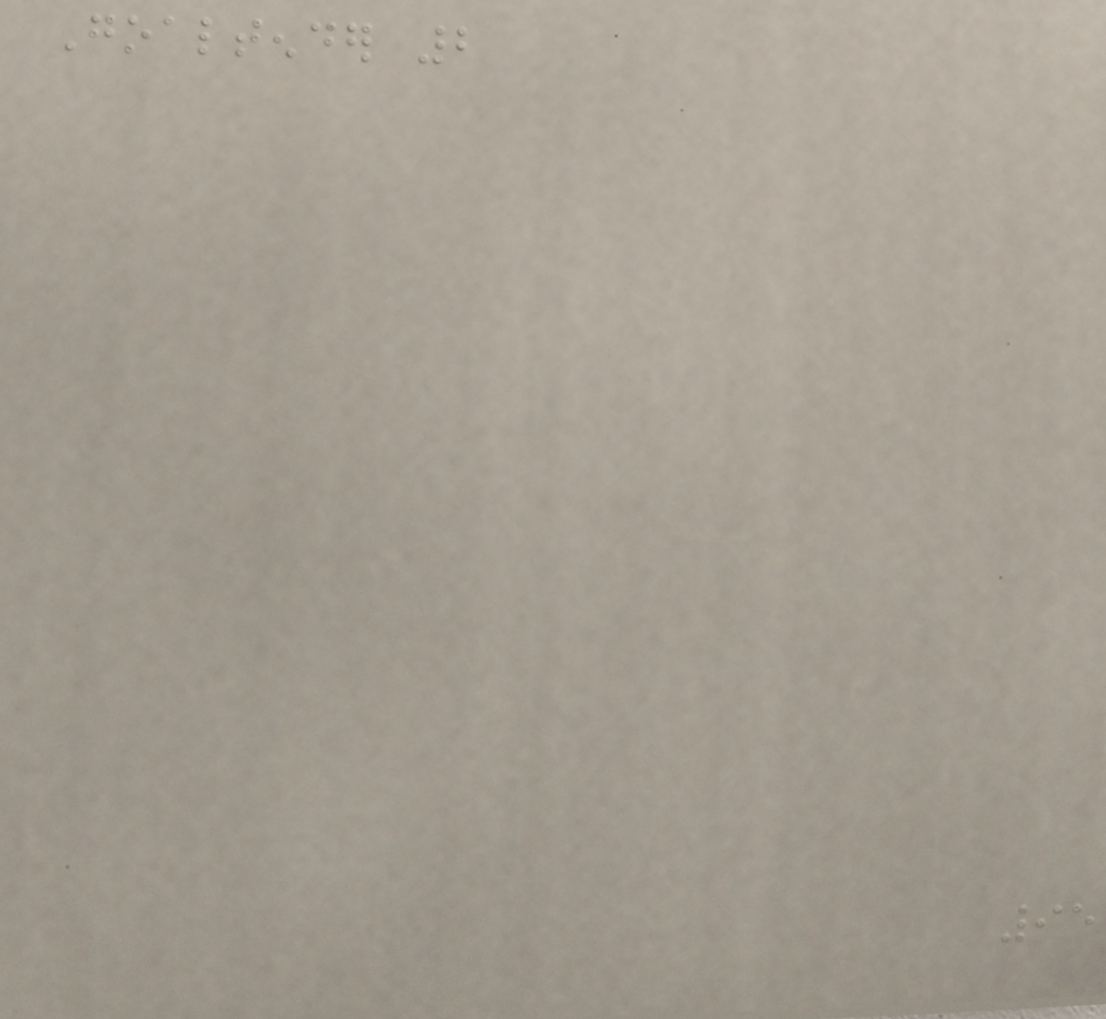Goaltender 2
95
